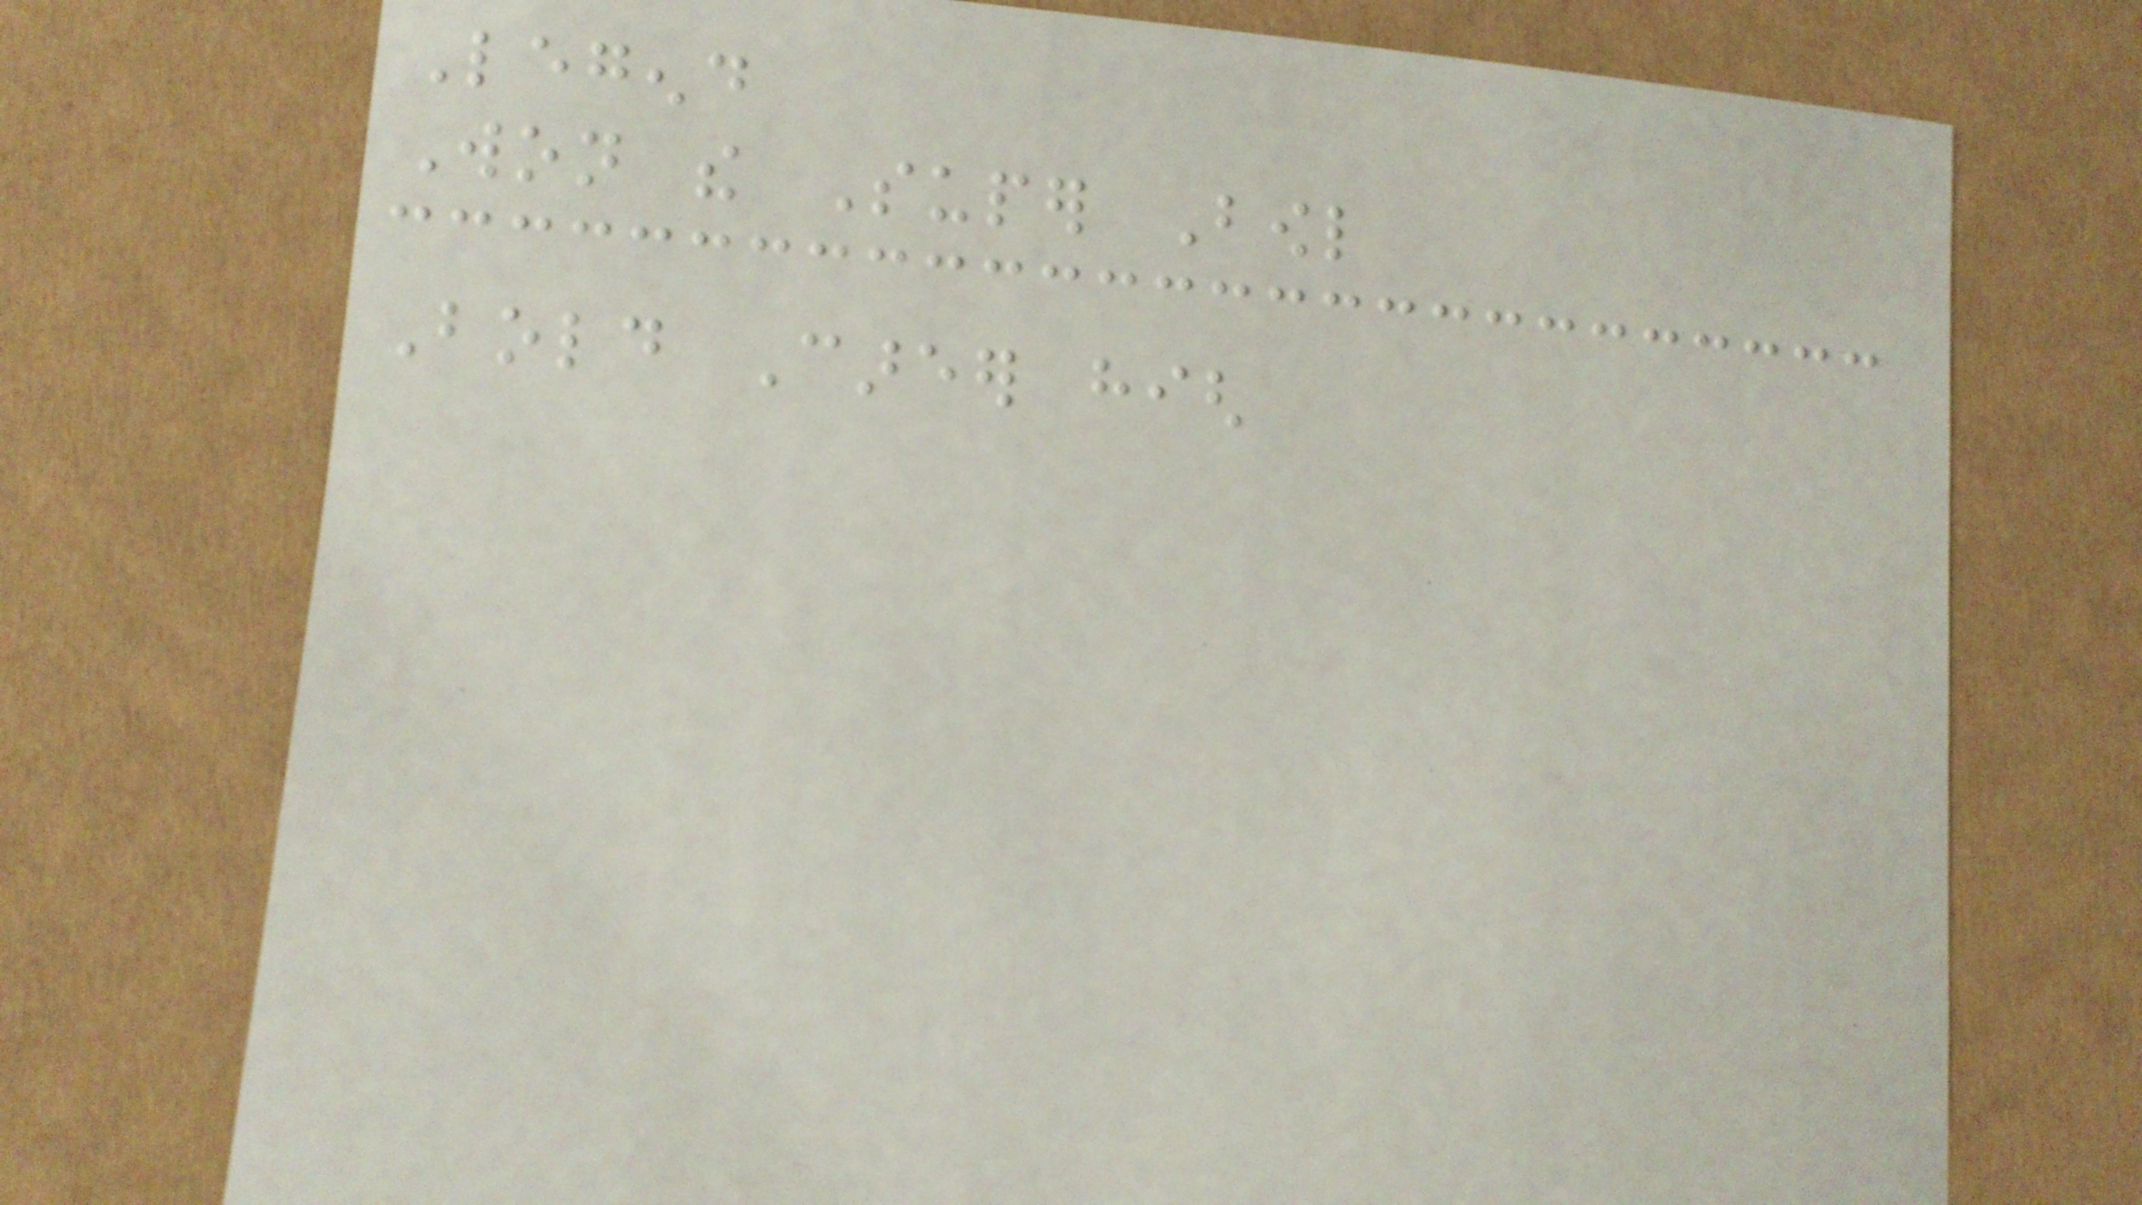Legend
Won the Super Bowl
Bold Career high
